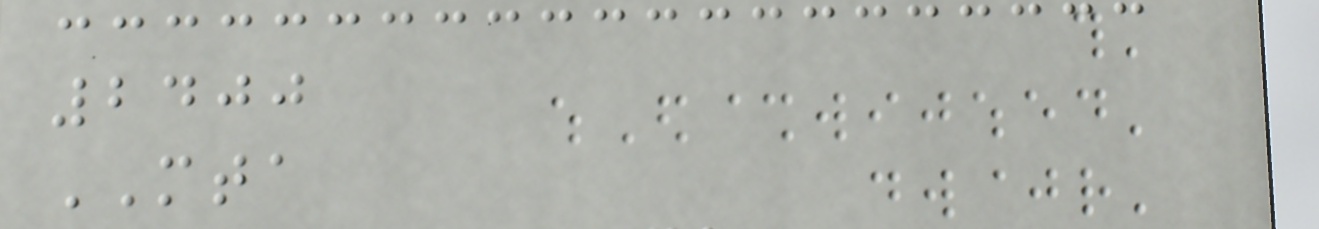2400
MTA
